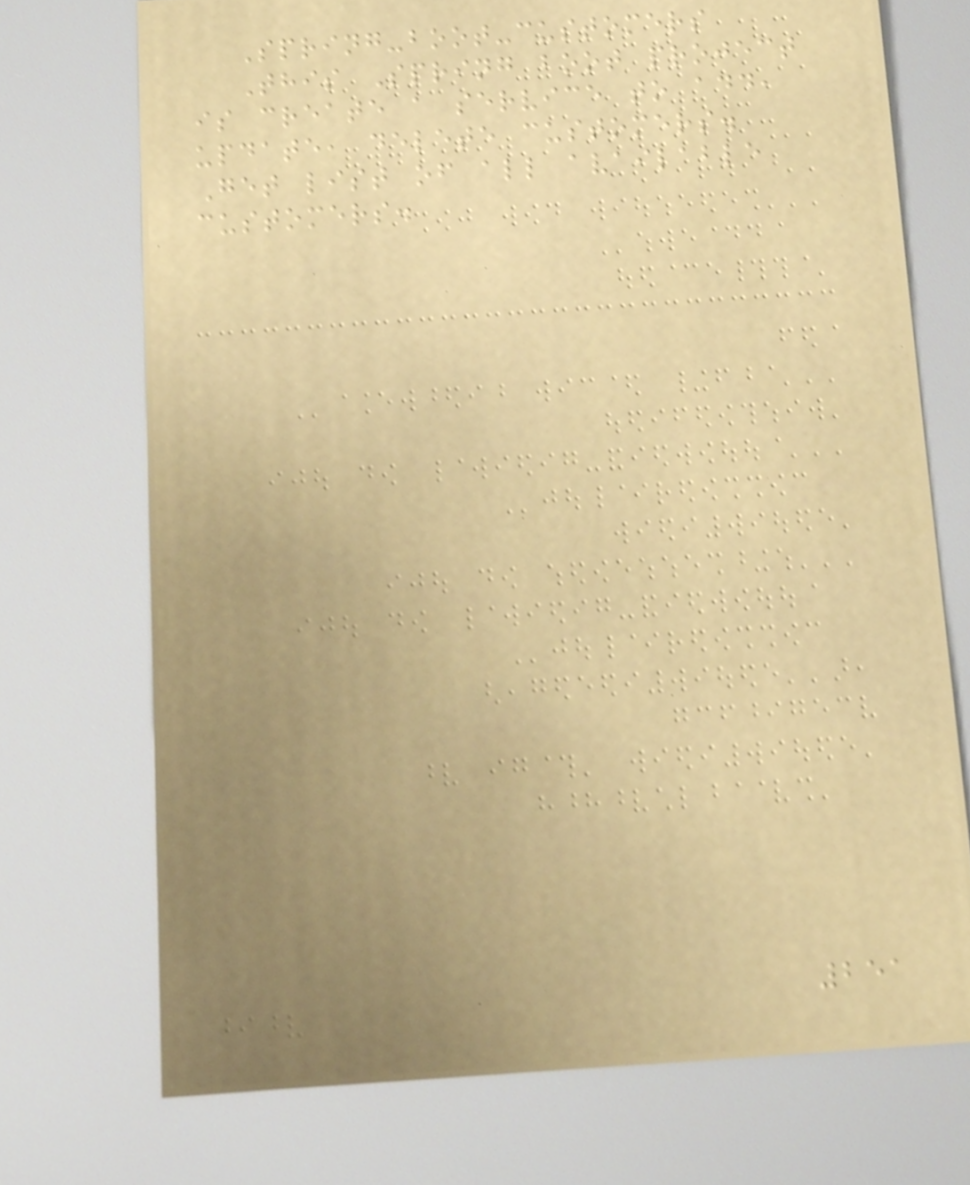Spring-boot-customers
This Spring boot project
is create a service to add,
update, delete customers.
Get list of all available
customers.
251
